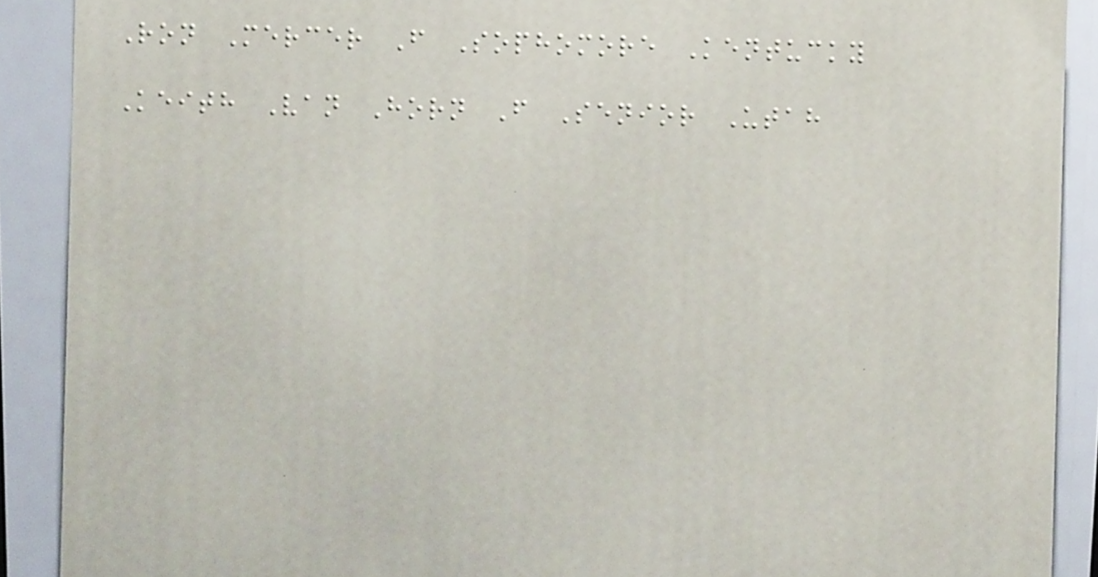Ron Mercer F Sophomore Kentucky
Keith Van Horn F Senior Utah
